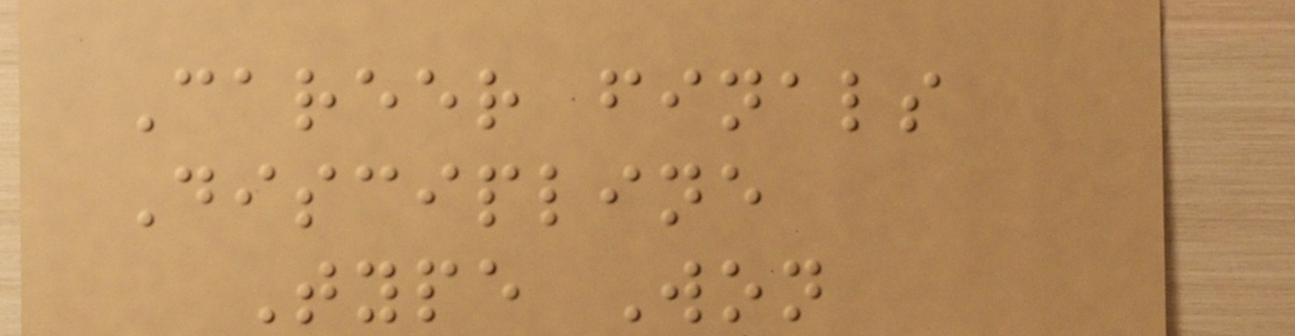Career finals
Discipline
Type Won
